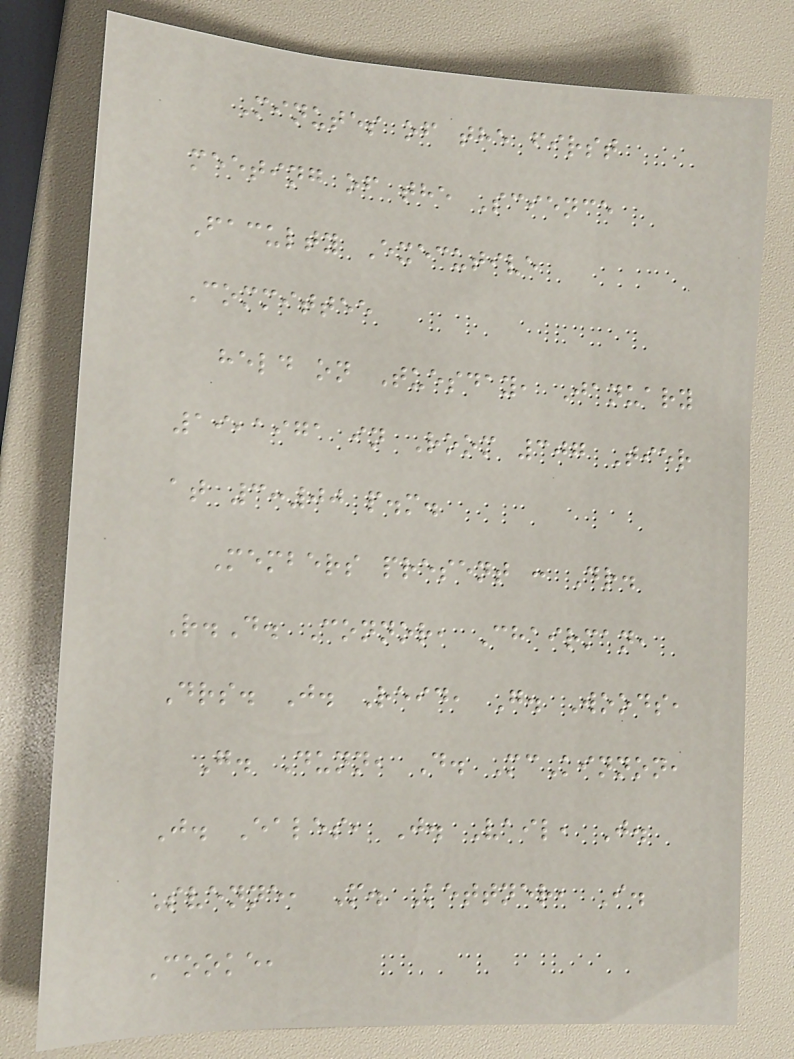Minutes of the first
meeting of the Science
Faculty Executive
Committee
held on Tuesday, January
19,1971 in Room 307 Tier
at 3:00 p.m.
Members present : Dr.
R.D. Connor, Chairman,
Drs. J. Reid, G. Woods,
G. Dunn, D. McKinnon,
J. Eales, J. Vail, J.
Svenne, M. Kettner, I.
Cooke,
